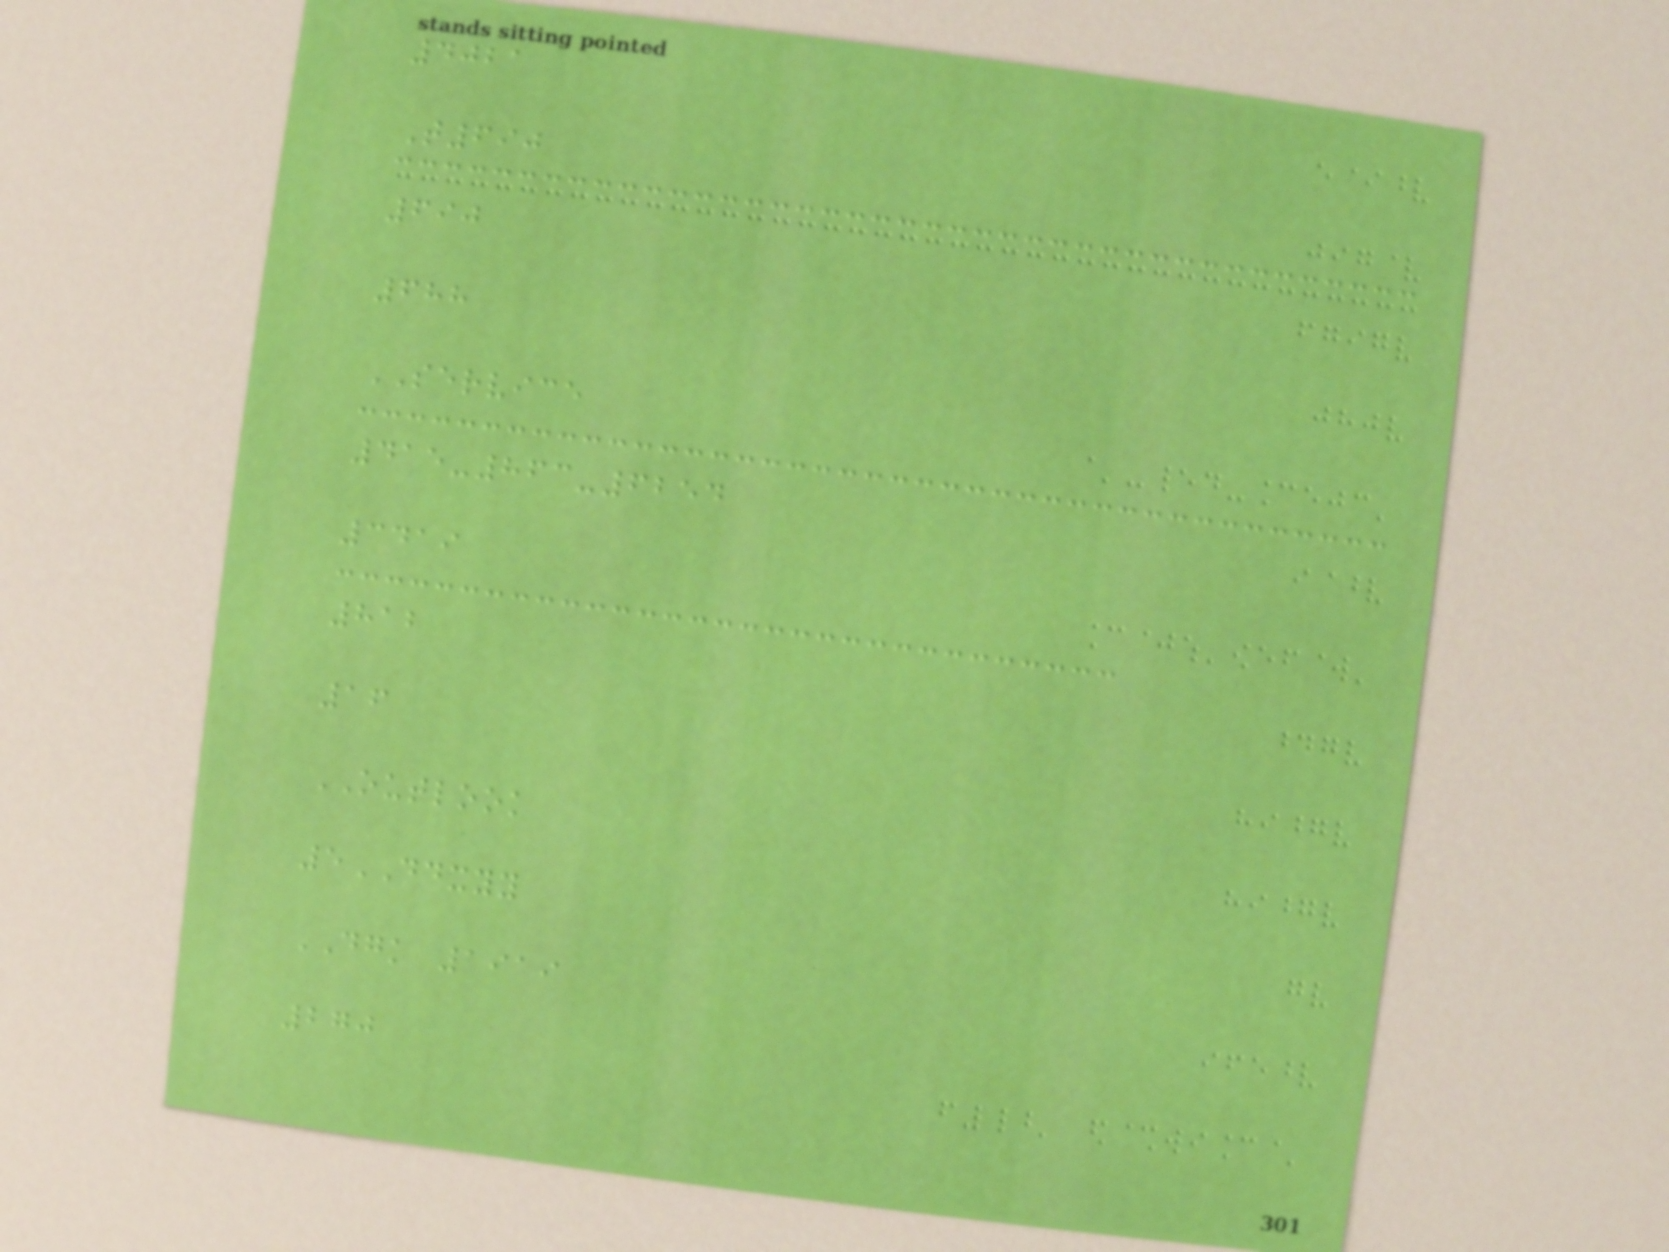4021
T690
690
688
SERVICE
415-863-6254
3419
812
16
OUTLOOK
5DDXYY
DGK 1919
270
